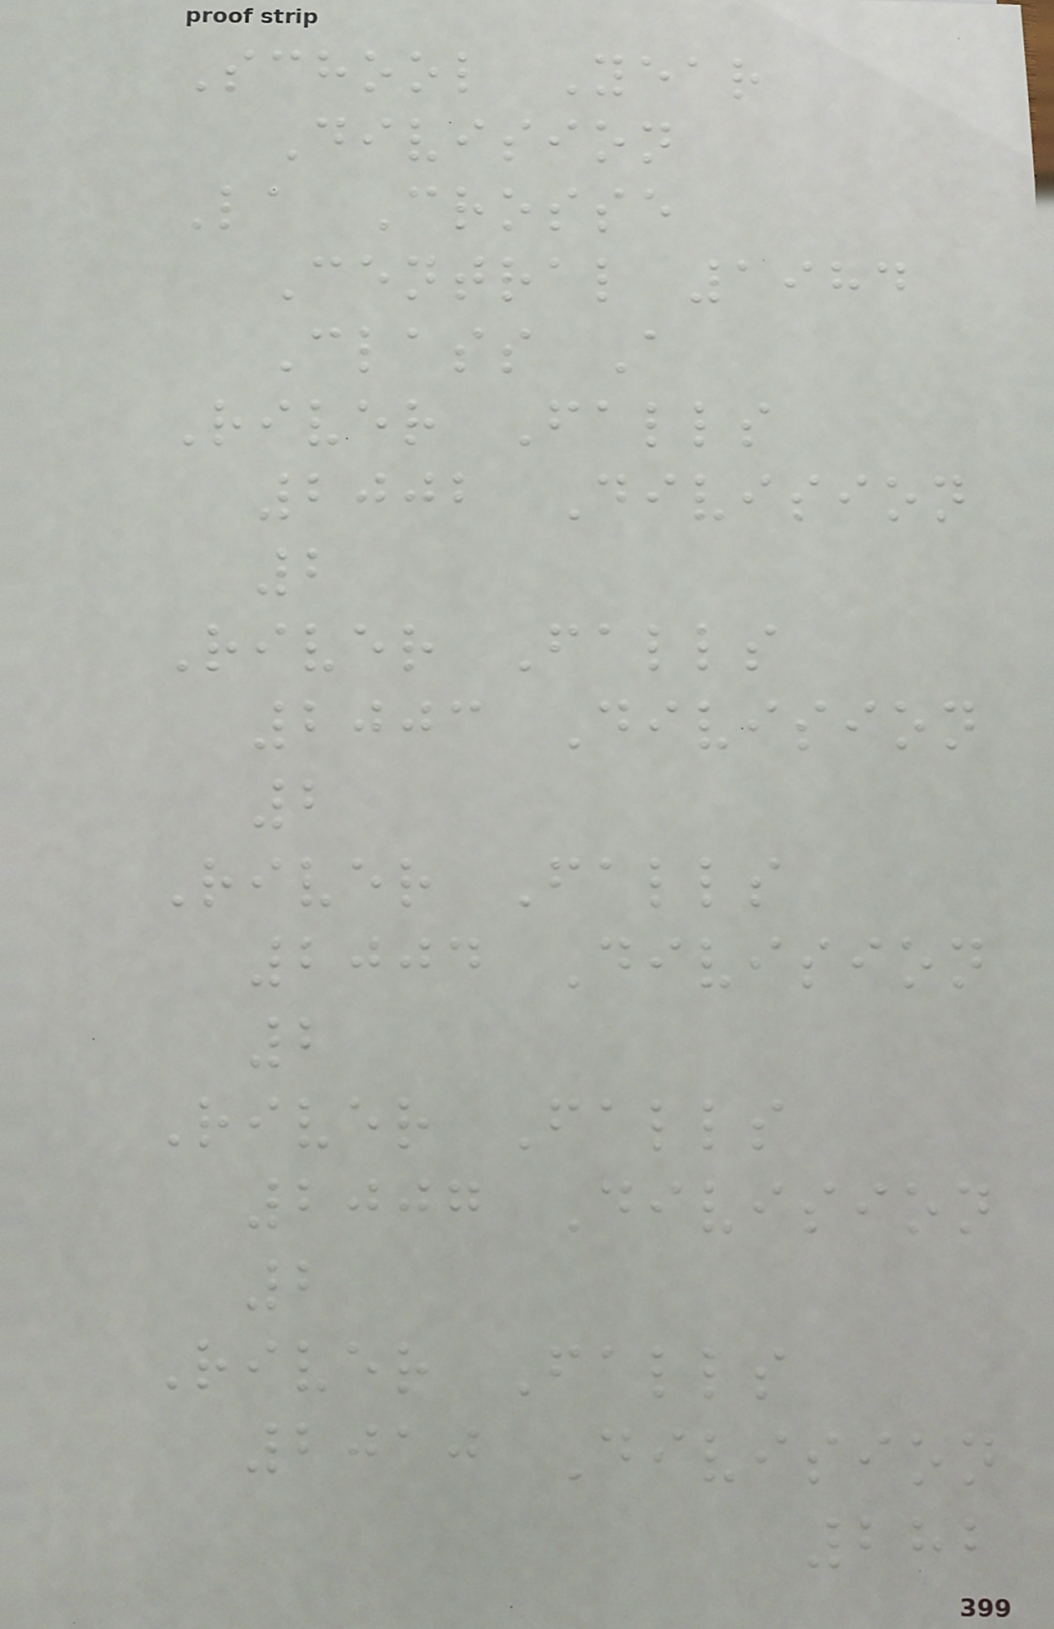School Year
Division
La Crosse
Central 1984
Class A
River Falls
2002 Division
2
River Falls
2003 Division
2
River Falls
2004 Division
2
River Falls
2007 Division
2
River Falls
2010 Division
282
